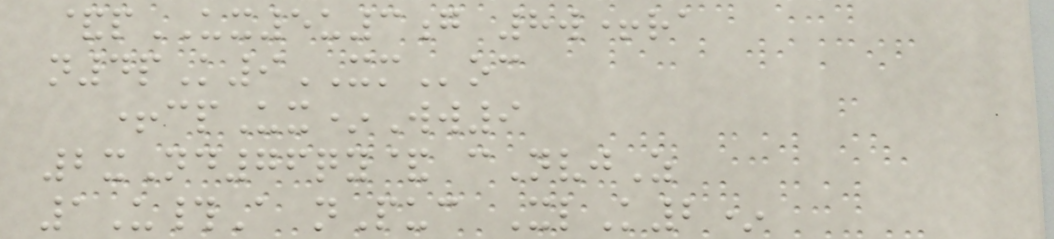&pUX5u3g 8w+ra
n4pK9XMoc
+cpUx*Ww9
2xNd76qy& cNvjZ
1U#A nPuc XlK2*
